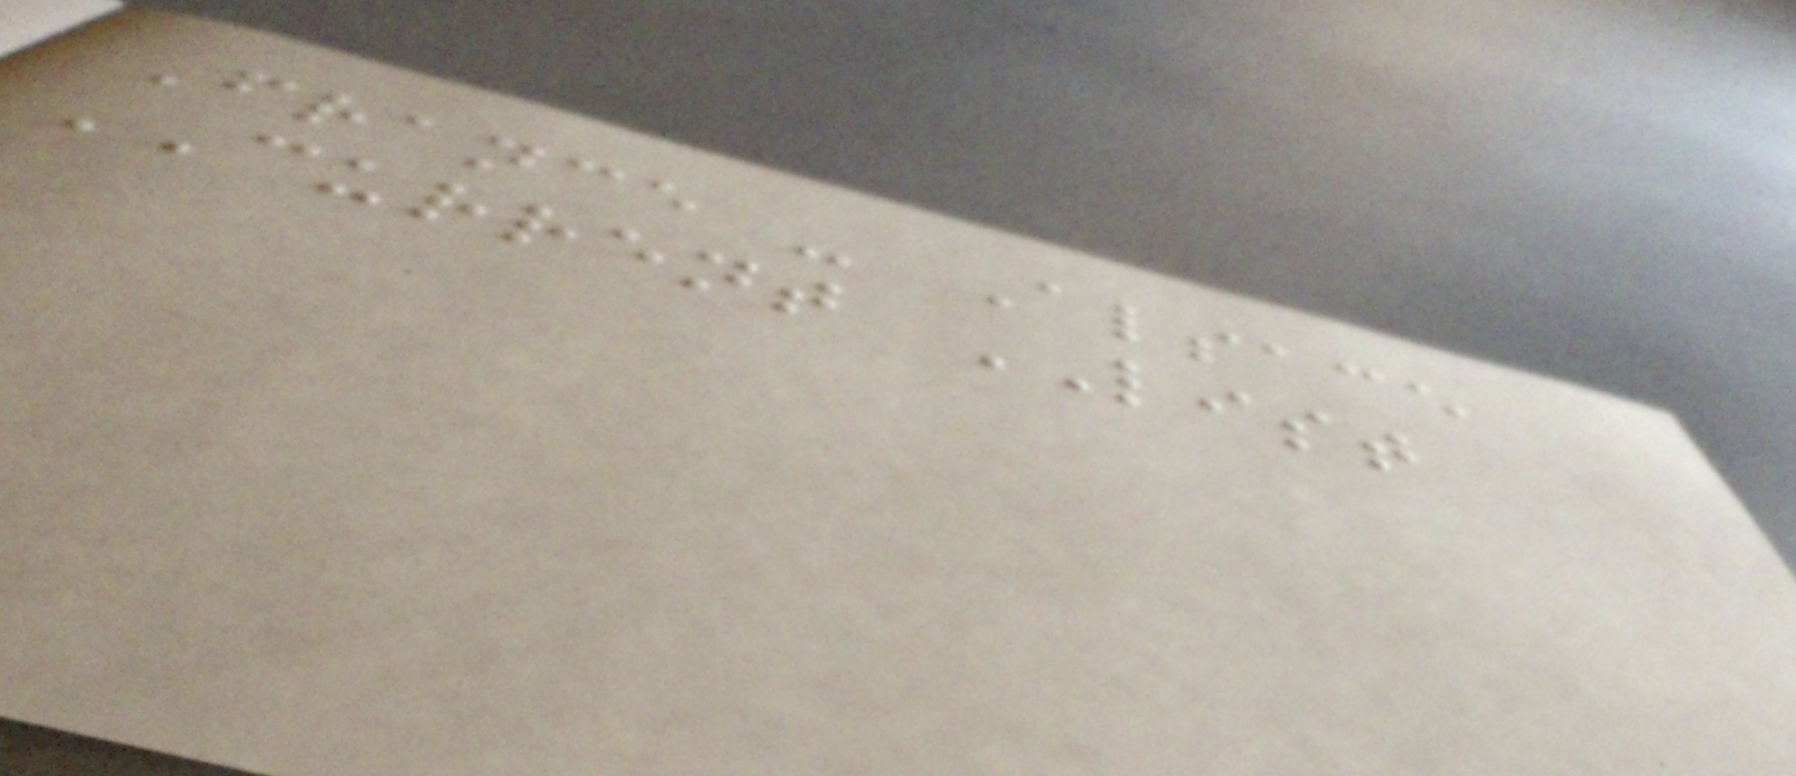France - Alsace
CURRENT LIST
